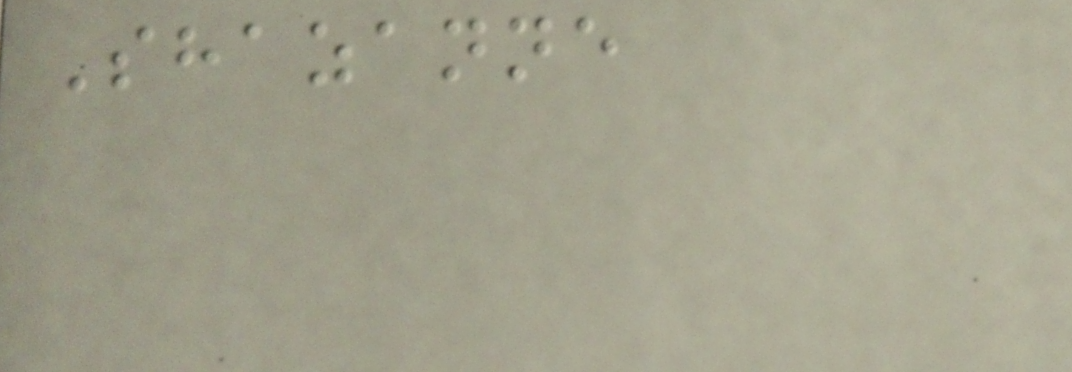Shazanne
